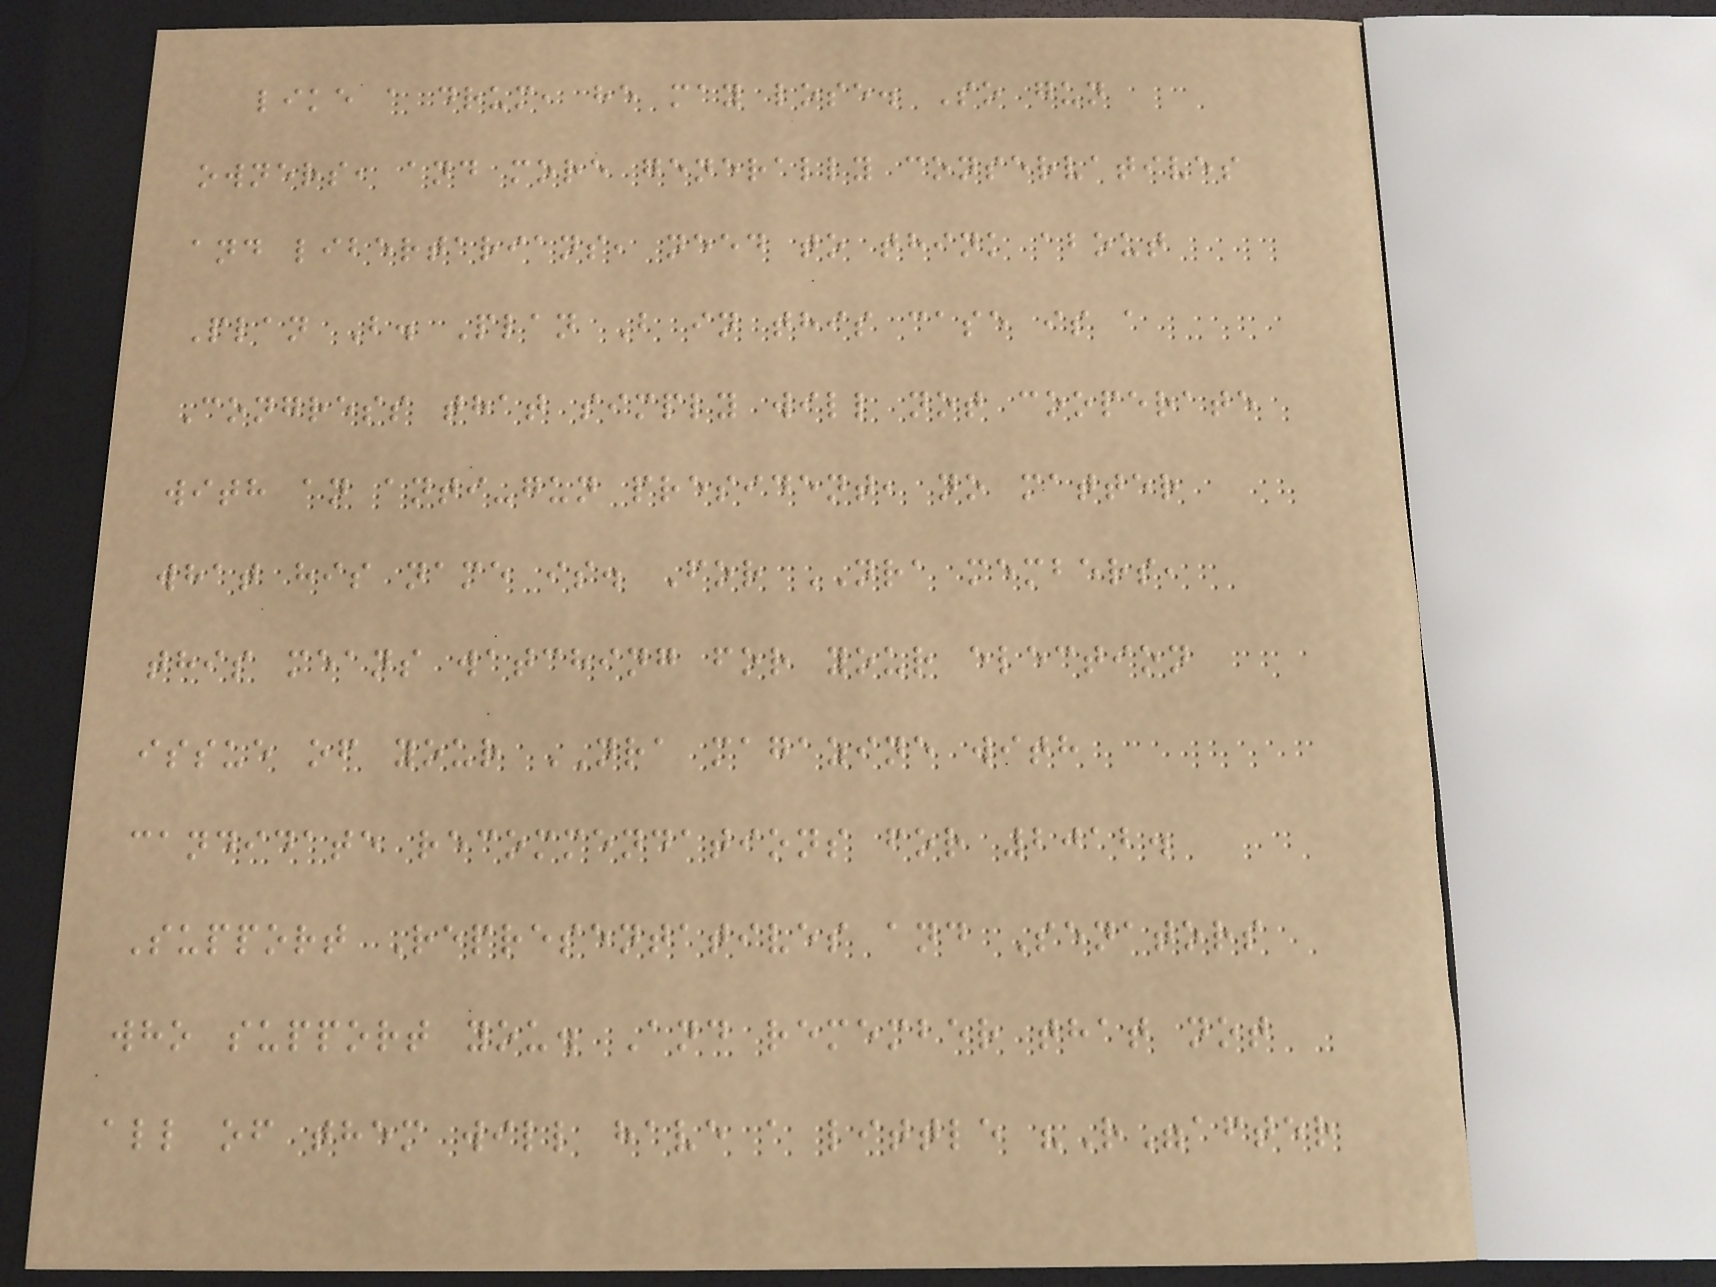like a drum, he may lose. So gun
owners, and more generally conservatives
and libertarians, need to think about
Plan B. Plan B in this case is a
Congress that simply will not cooperate
with an anti-gun president, no matter
what his name is. For NRA members,
this means watching for your election
issue of your NRA magazine with
candidate recommendations for 2012.
Support Representatives and Senators
who support you. And remember that not
all of them will have a little "R"after
